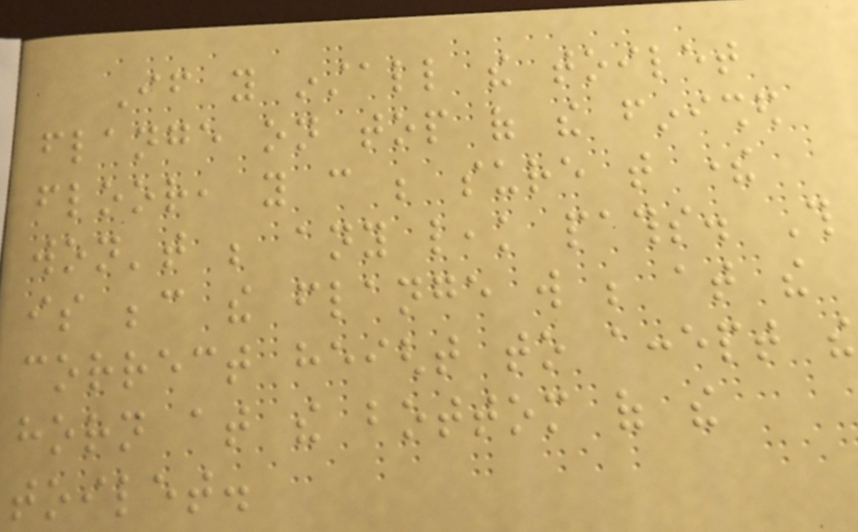If you install the toilet
flange on top of the finished
floor, you can be sure that there
won't be any leak paths. This
is because the flange will be at the
correct height to accept the
horn at the bottom of the
toilet.
